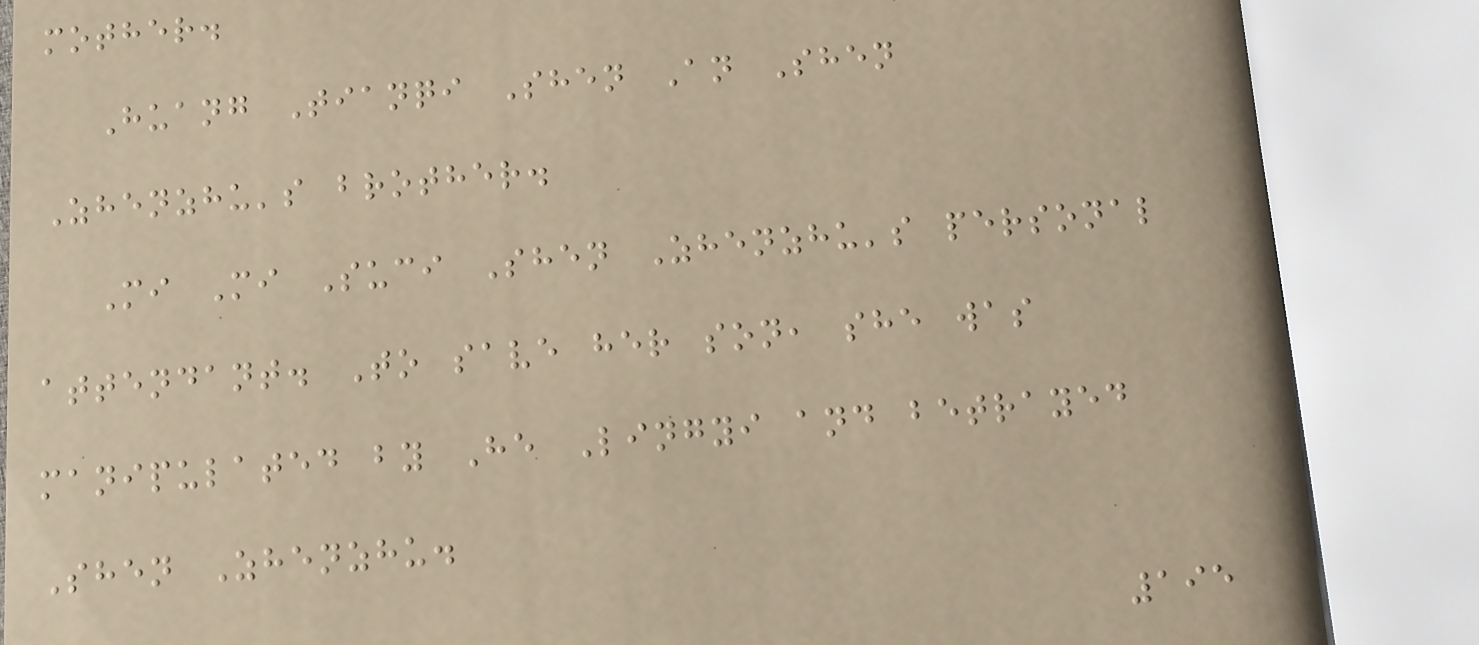mother.
Huang Tianqi Shen An Shen
Zhenzhu's brother.
Mi Mi Suci Shen Zhenzhu's personal
attendant. To save her son, she was
manipulated by He Lingyi and betrayed
Shen Zhenzhu.
195
